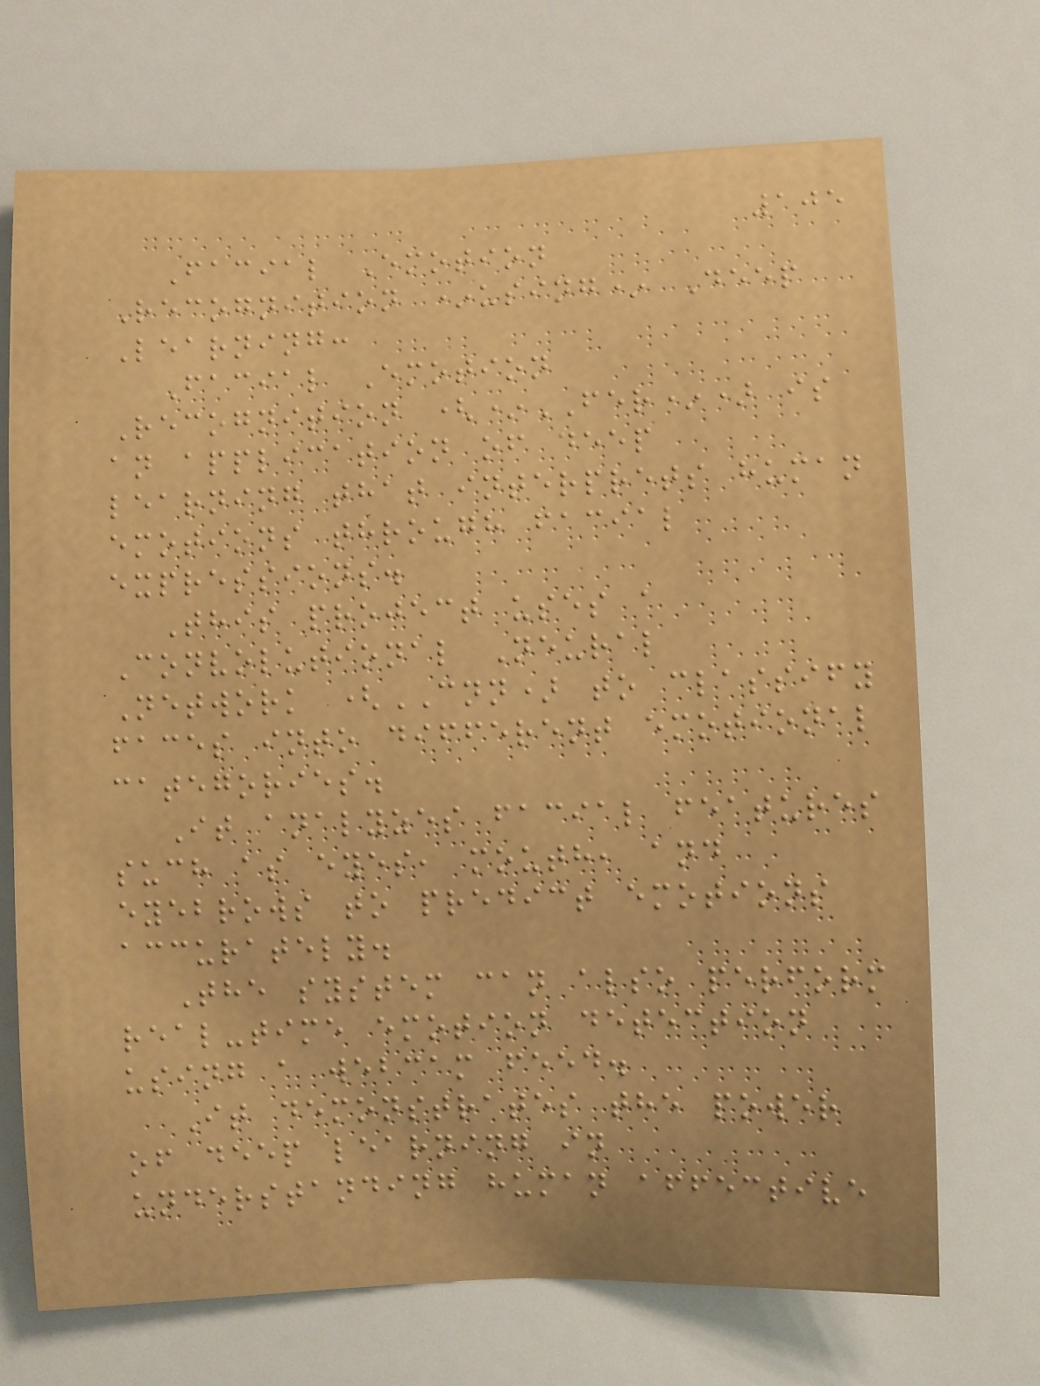105
Facial Emotion
Recognition *using* Deep
Learning:
Facial Emotion
Recognition (*FER*) is
an application of deep
learning that interprets human
emotions through facial
expressions.
This project uses a
Convolutional Neural
Network (CNN) to classify
faces into different emotional
categories.
It analyzes facial features
such as eyes, mouth, and
eyebrows to predict emotions
accurately.
The system can also perform
real-time emotion detection
using a webcam feed.
It demonstrates the power
of deep learning in
understanding human affective
